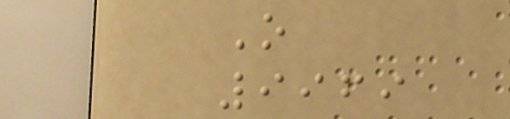O
9969
